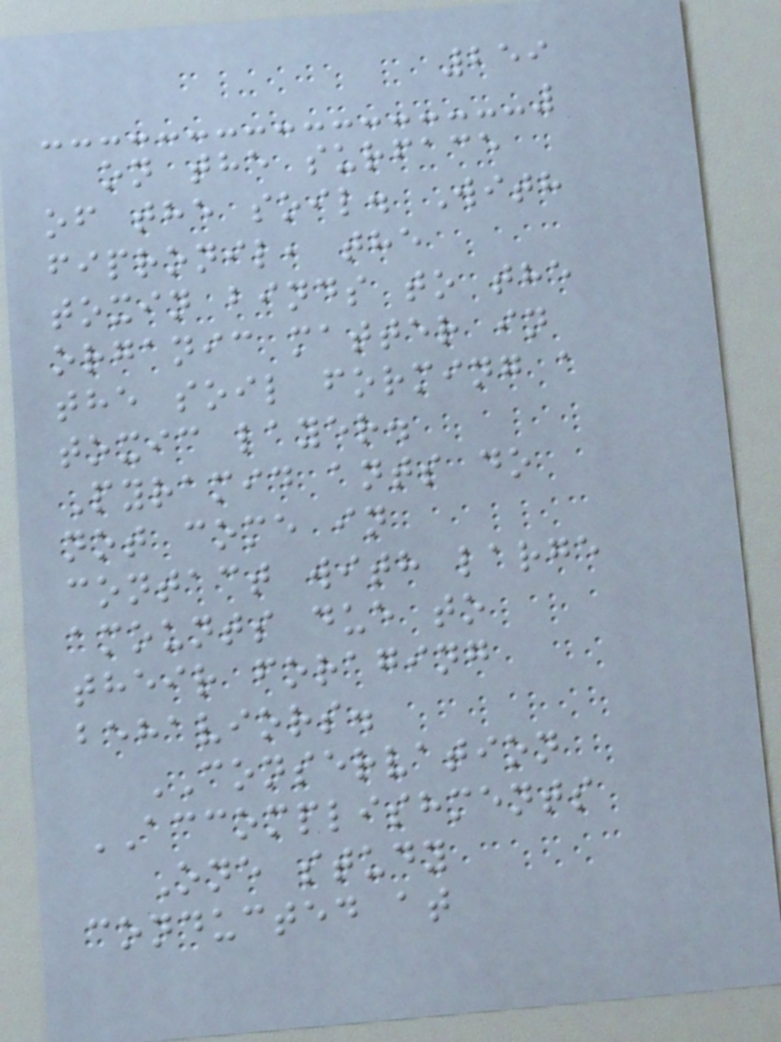259
on the surface
of the soil. With
fipronil, the
toxin binds to the
organic matter in
the soil forming a
toxic layer.
Pyramid ants do
not come in
contact with large
amounts due to
their foraging
behaviors.
CONSERVATION
ACCOMPLISHMENTS
One study
conducted at
